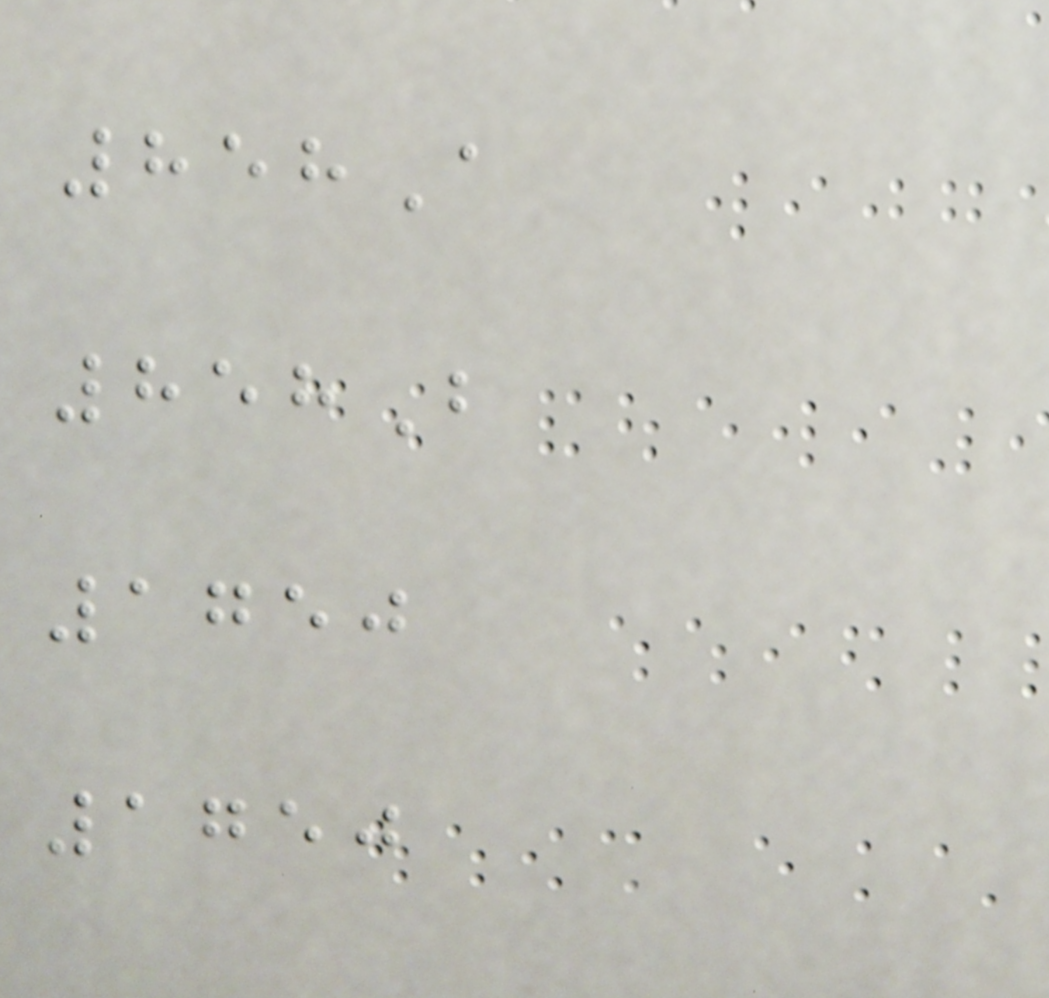858A
858B
1750
1750
